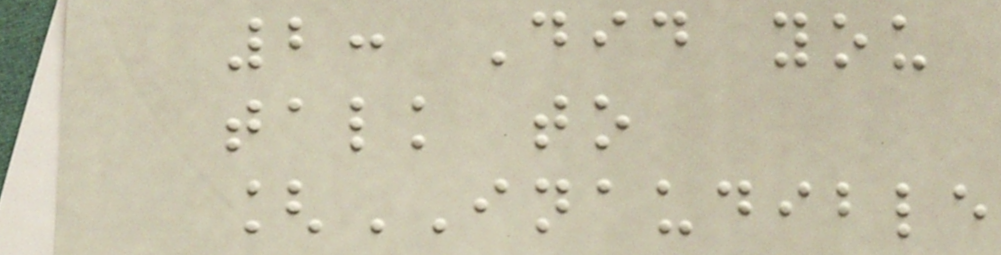2: Did you
talk to
[INAUDIBLE
